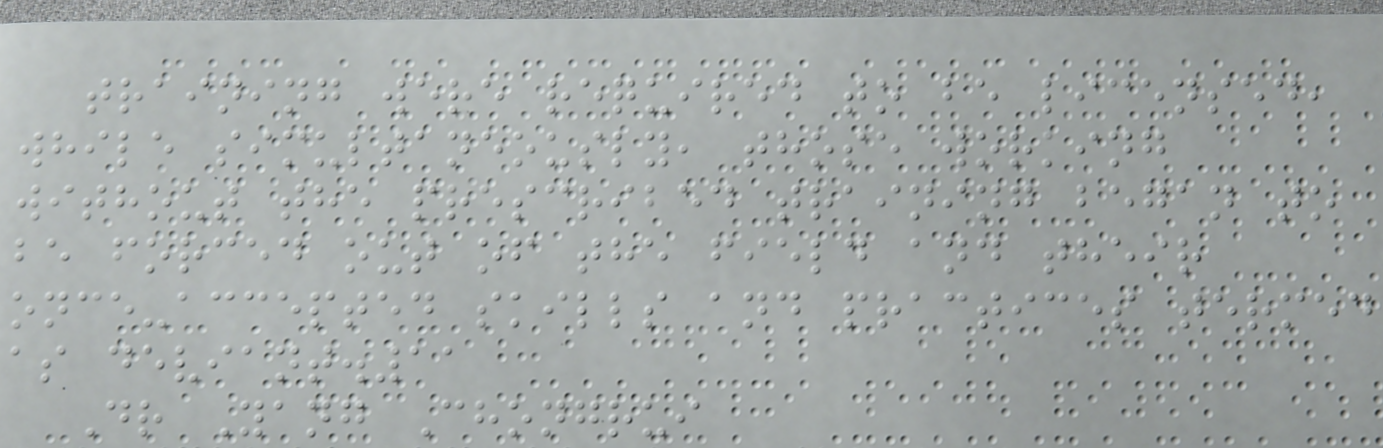training were required to be licensed,
while simultaneously, those working
without the prescribed training began to
be forced out of the field and their
once-accepted skills and practices termed
as deviant.11
Dr Yang Chongrui
